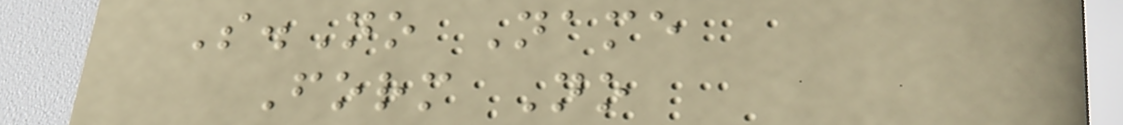S.No Name
Form No
